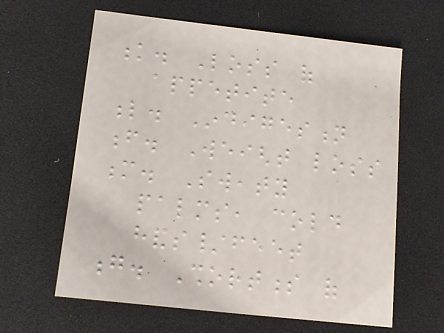k. Loss of
appetite
l. Indigestion
f. Weight loss
m. Sweaty
palms, cold
hands/feet
g. Shortness of
